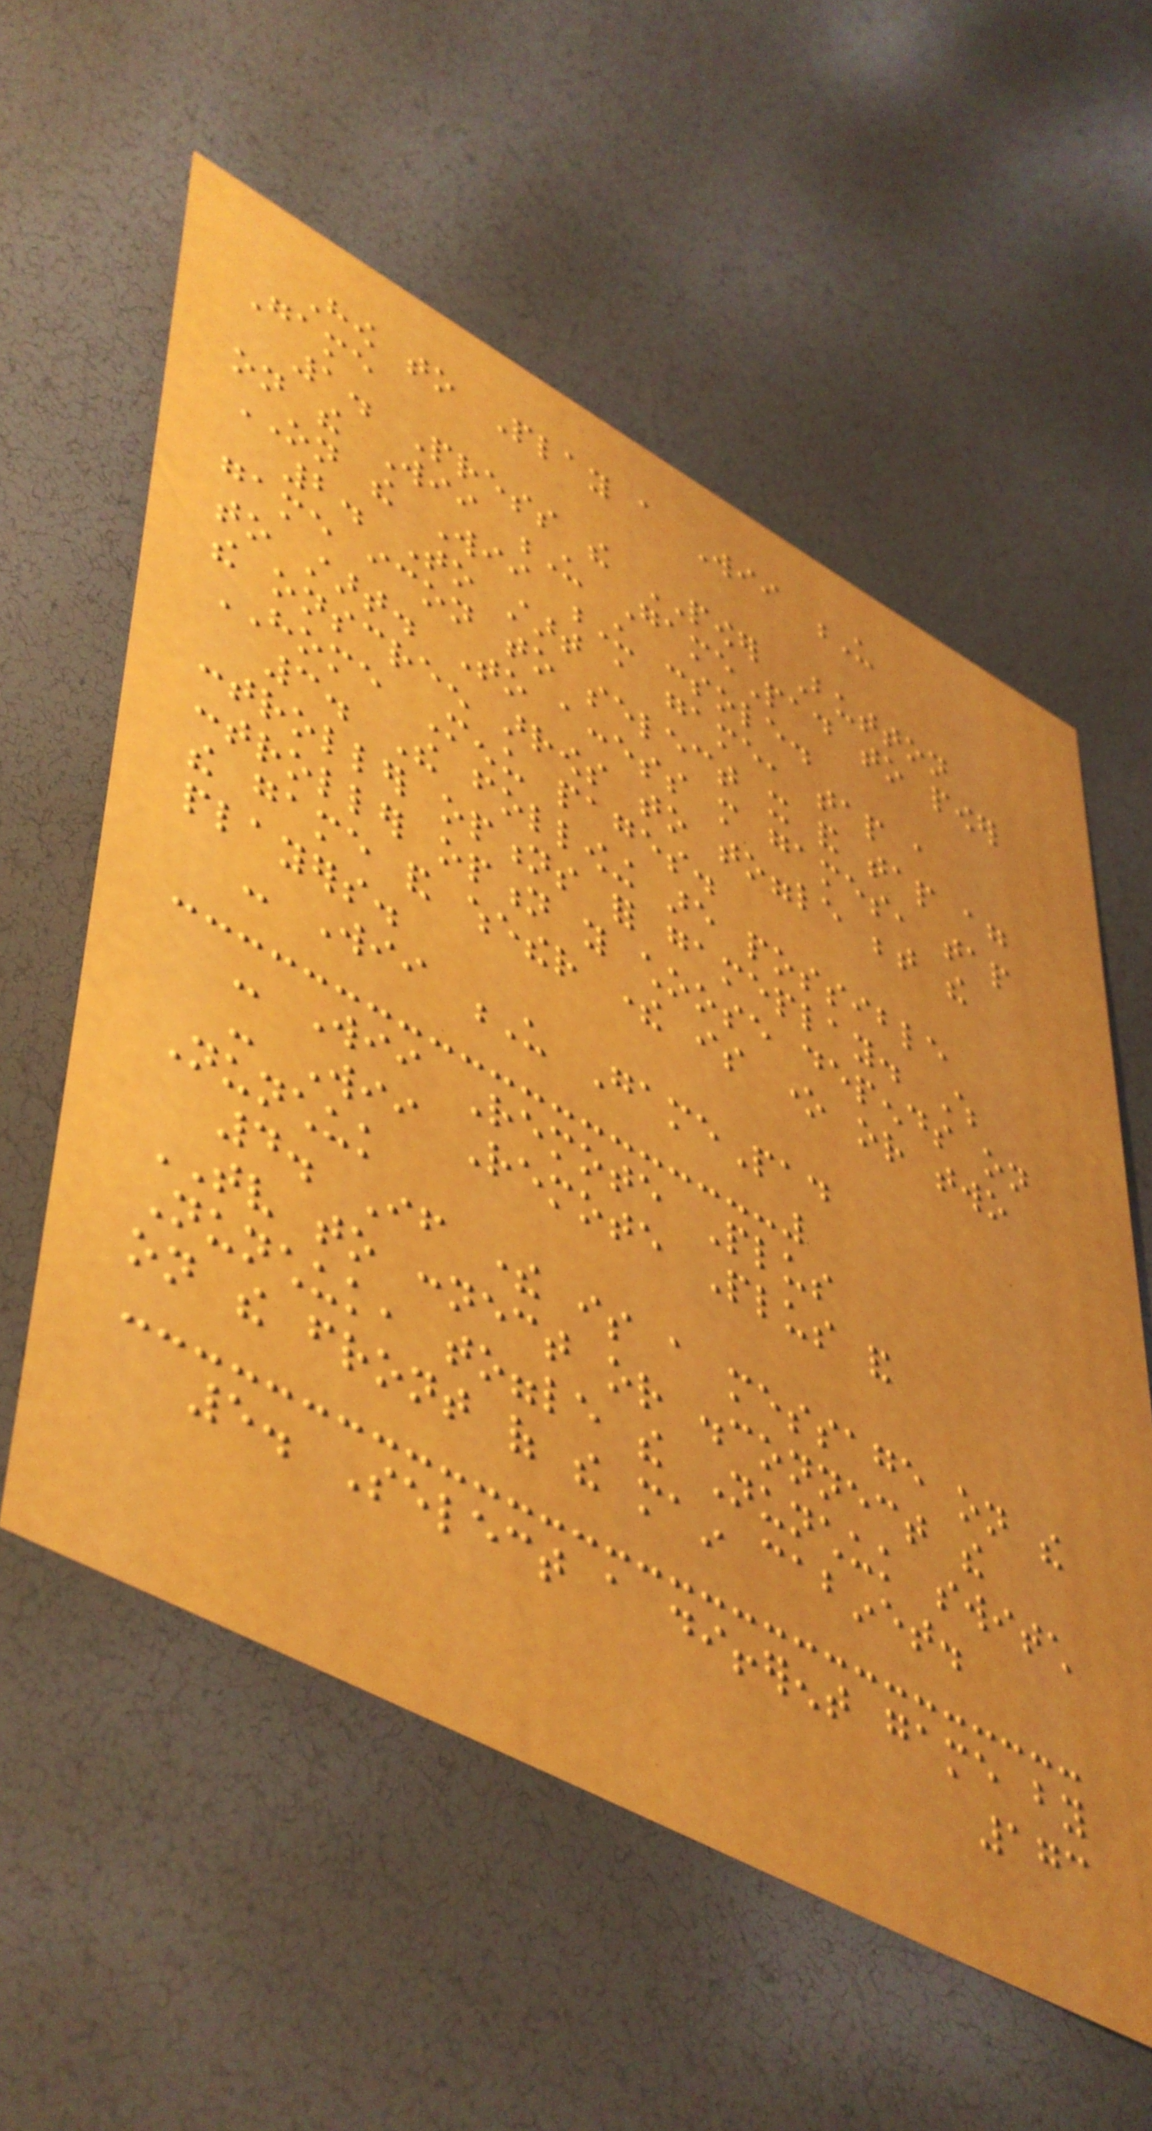How to Play a Wii U
Game
1. Press the POWER Button
on the Wii U GamePad to power
ON the Wii U console.
2. To start a game, tap a
game icon to select it and tap again
to start. To access more games, tap
the onscreen arrows to toggle between the
HOME Menu pages.
3. The following are possible
controller options for gameplay. Which
controller option you choose depends on
the game and whether there is one or two
players.
- Wii U GamePad
- Wii Remote Plus
- Wii Remote Plus and
Nunchuk
4. If there is a message on the
TV to connect or disconnect the
Nunchuk, toggle the Nunchuk switch
on the front of the main cabinet.
5. Select a different game by
173
